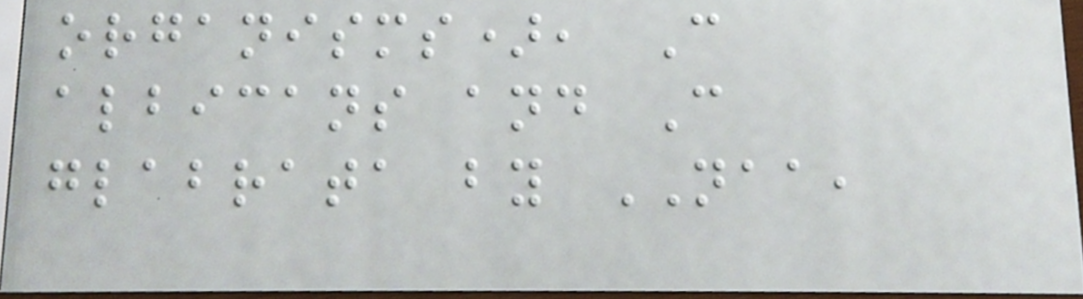organisms), C
albicans and C
glabrata by NAA,
